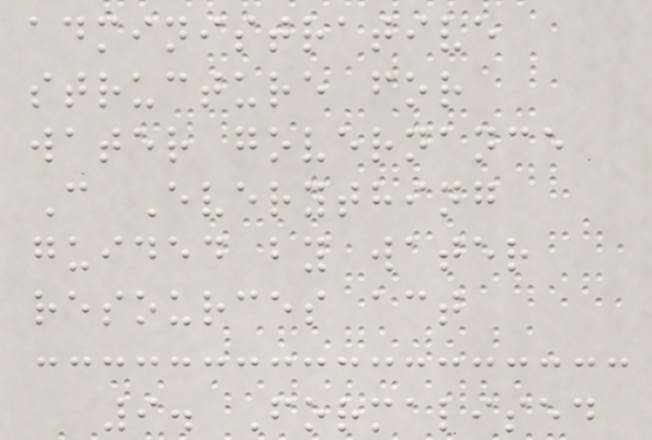administrative
structure for
water governance
C Everything
guided by water
resources act
9. Formalised
